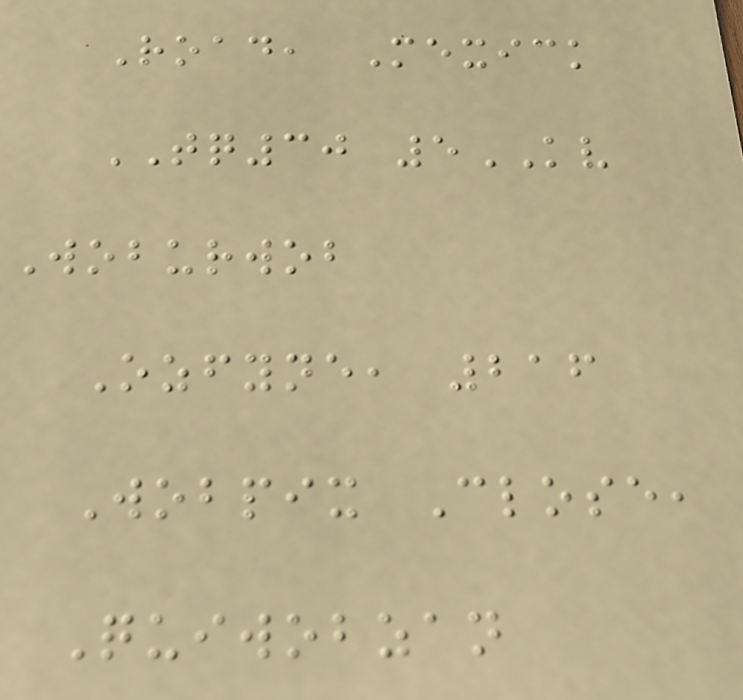Road, Mexick
TQ30 5KV
Woburwob
Ozfyne, 216
Wobpix Close,
Quiwobzan
